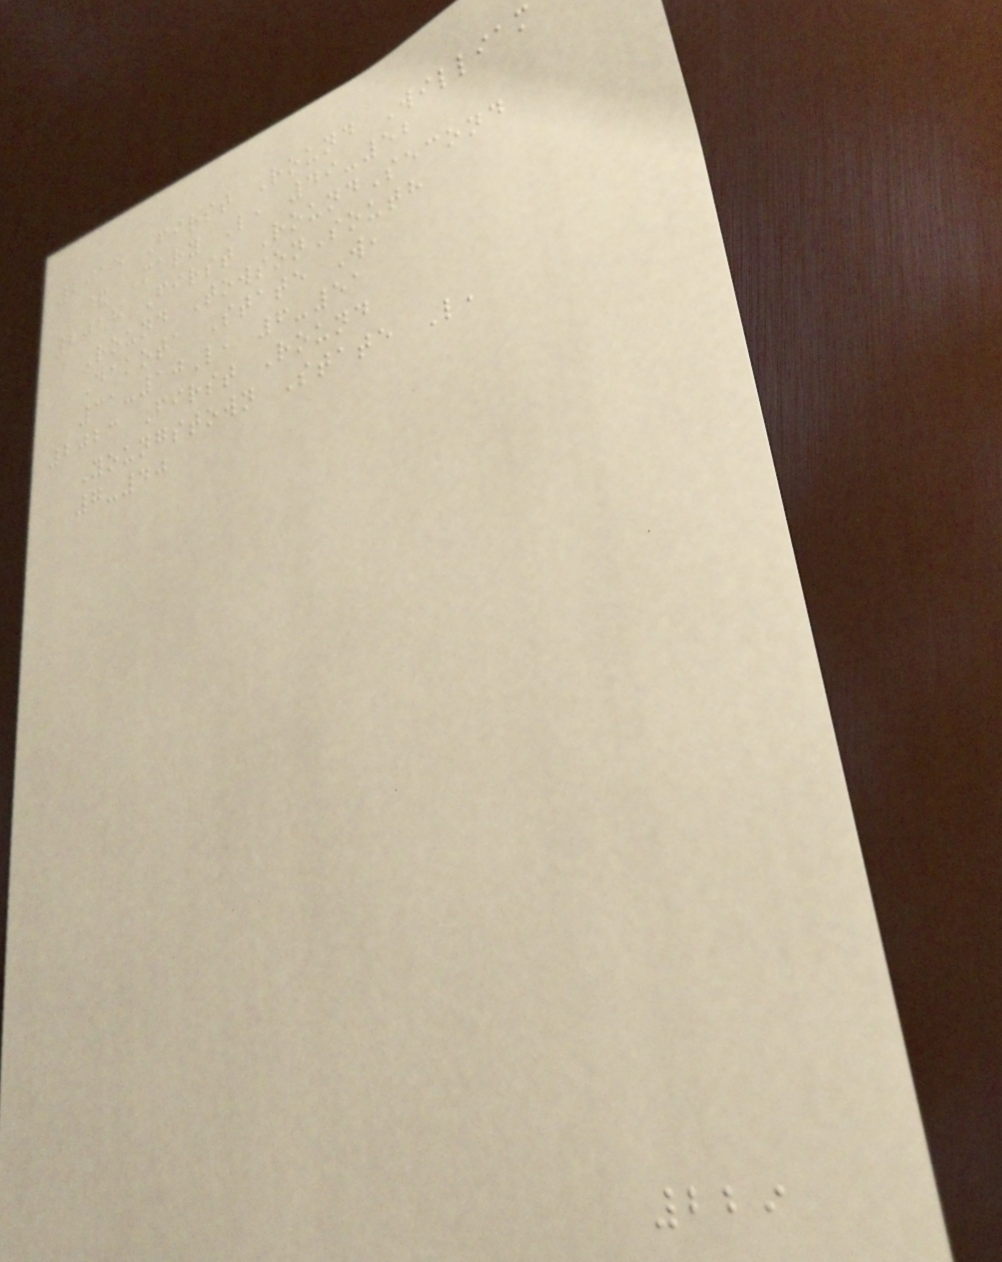2015 First Round William
& Mary L, 49-52
2018 First RoundSecond
Round TowsonSouth
Dakota State W,
31-10L, 6-51
2023 First Round
Youngstown State L,
7-40
229
